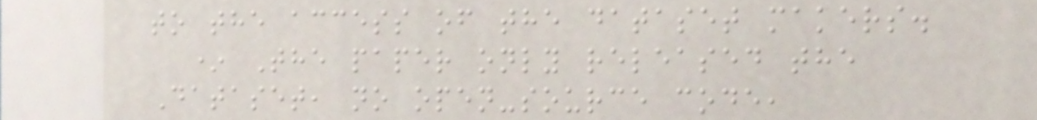to the access of the dataset makers.
* The paper only released the
Dataset, no open-source code,
